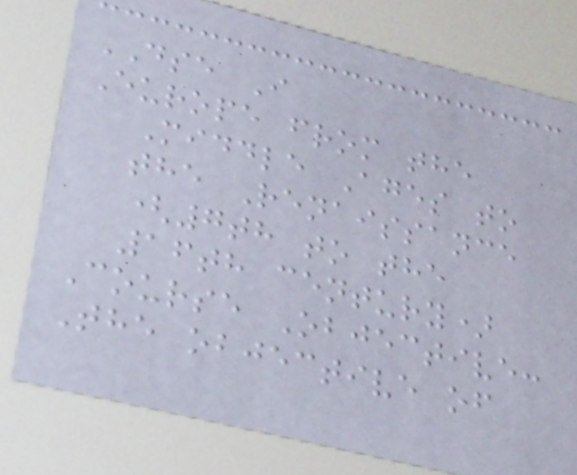DSE I
Europe from the
Middle Ages to
the Renaissance
(7th to the
16th century)
Course Objective:
The objective of
